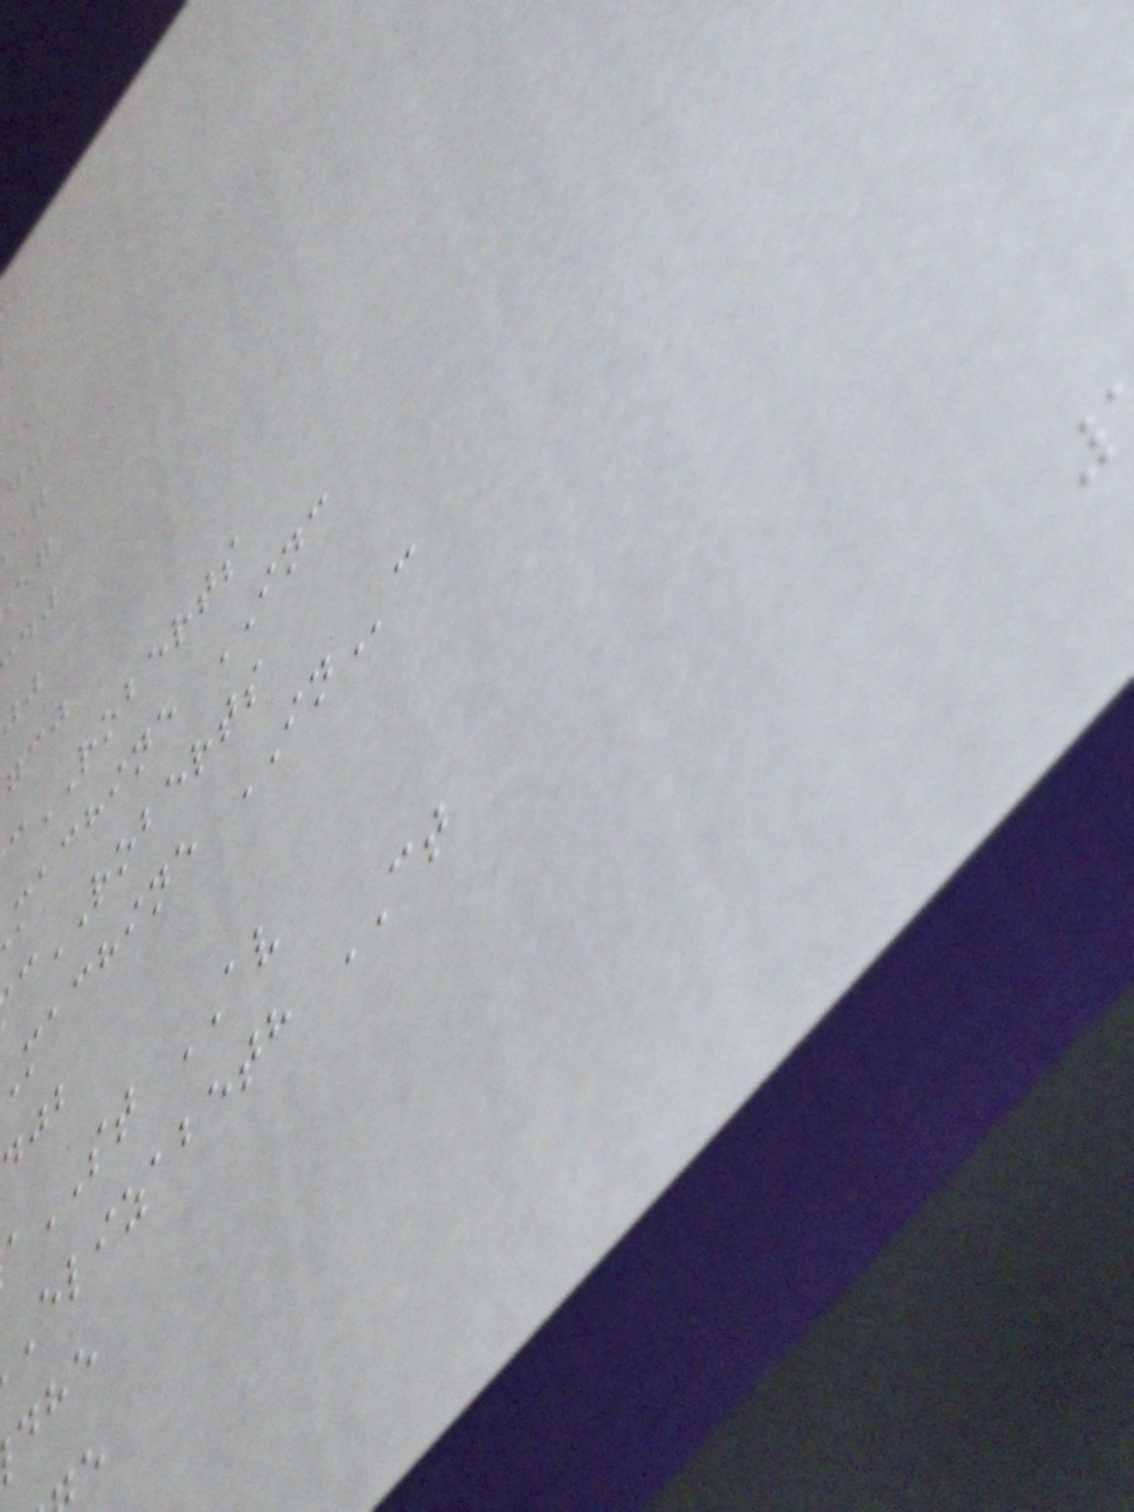cROBERTS
machine INC
cROBERTS
machine INc
ST AV
elizabeth CT
